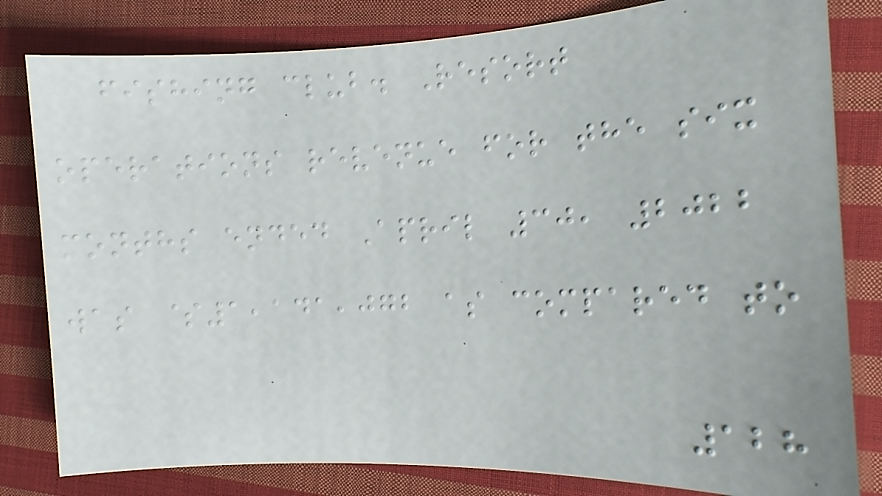fishing club. Resort
operations revenue for the six
months ended April 30, 2022
was $1,141,072 as compared to
128
